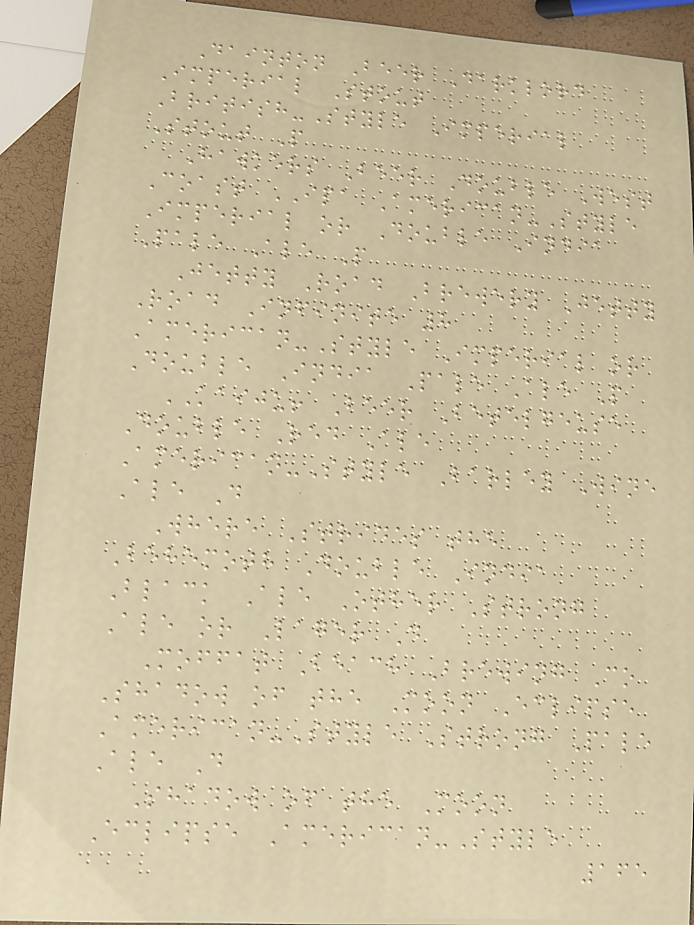Dainton Beer Darklord
Imperial Stout
British-Style Imperial
Stout P
Hawkers Beer Double West
Coast IPA American-Style
Imperial or Double India
Pale Ale P
Jetty Road Brewery Jetty
Road Infinite 8
American-Style Imperial or
Double India Pale Ale P
KAIJU! Beer Betelgeuse
Double Red Ale
American-Style Barley Wine
Ale D
Where Strides the
Behemoth Double India
Black Ale Other Strong
Ale or Lager D
Moffat Beach Brewing Co
Shadow of the Moon Eclipse
American-Style Strong Pale
Ale D
Shadow of the Moon
Eclipse American-Style
165
